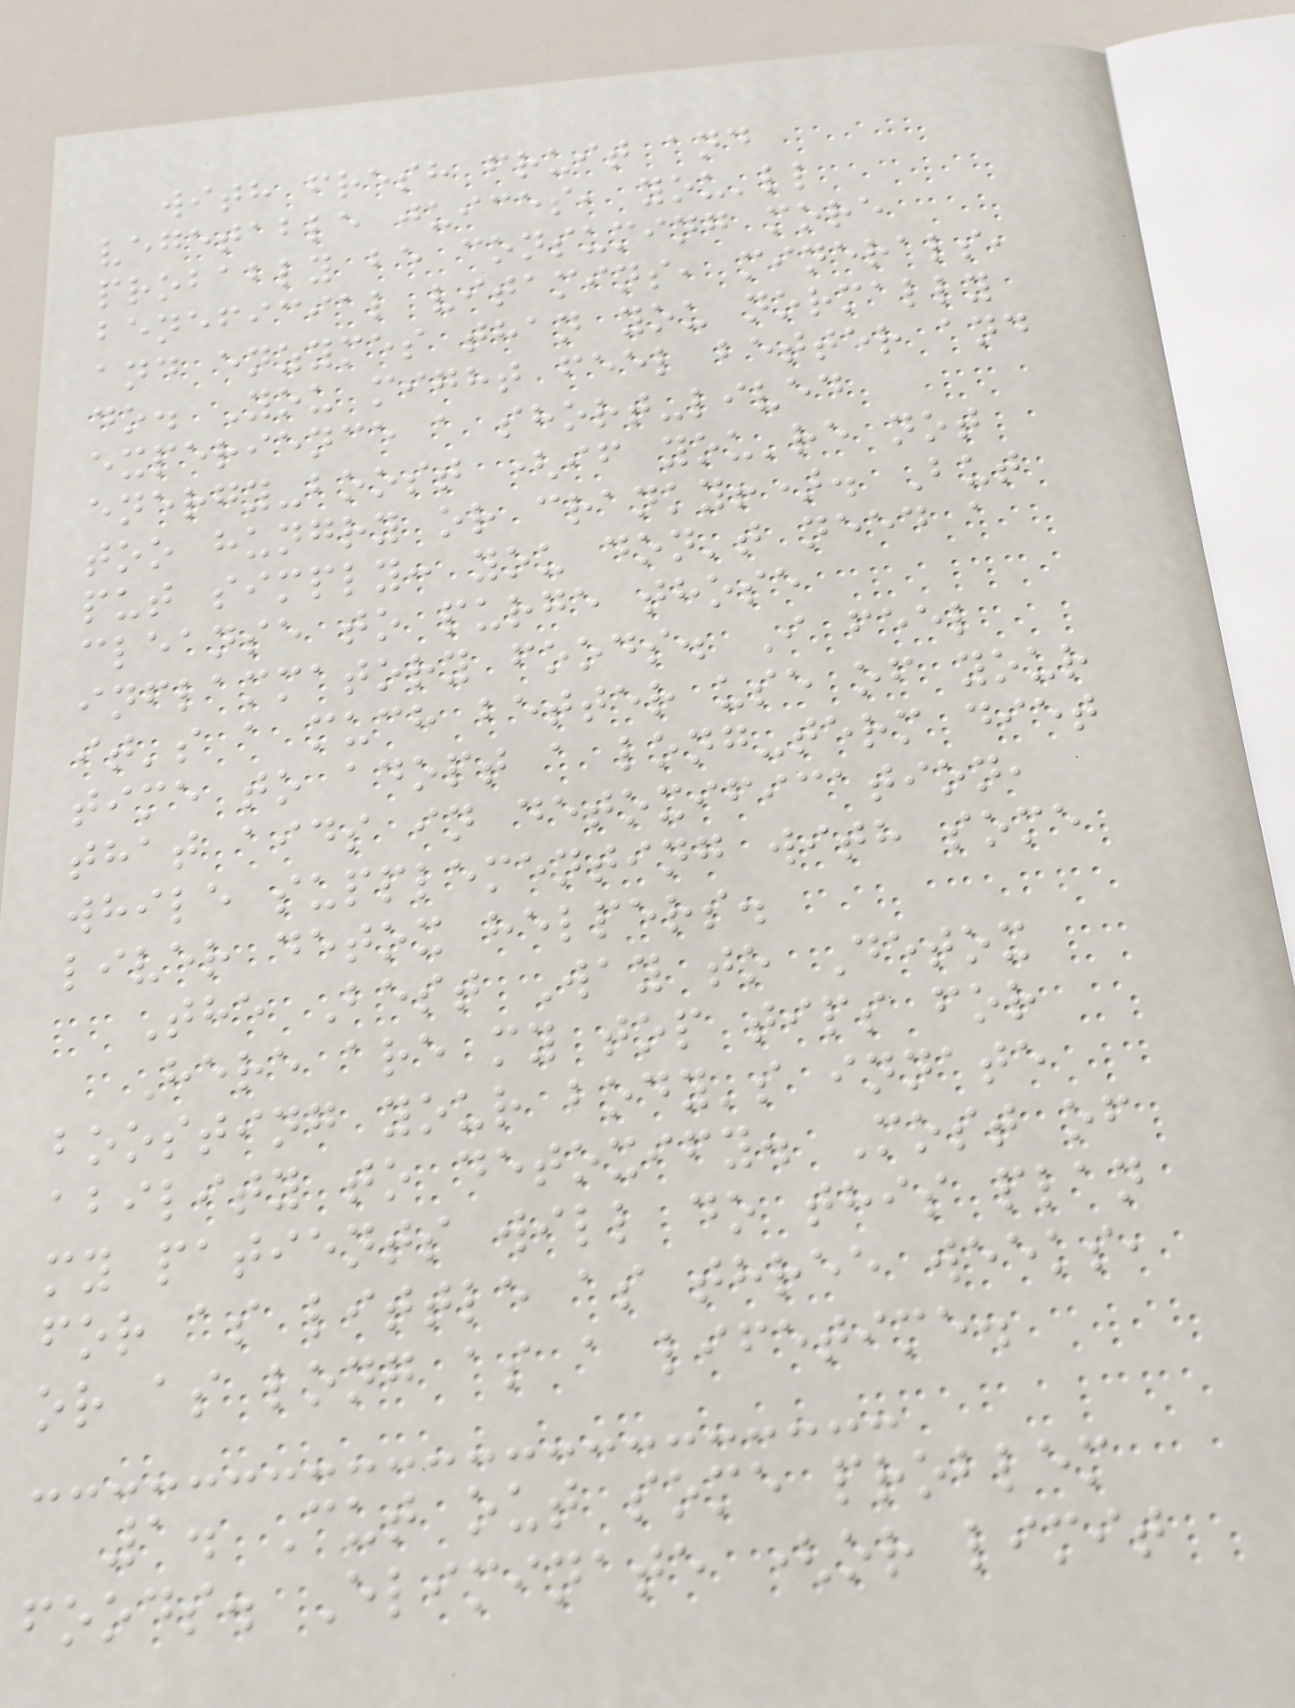with fresh fruit and
vegetable juices, you'll
probably be consuming more
beneficial vitamins, minerals,
and enzymes than you normally
do. You might feel better and
experience a short-lived
energy-boost (if you're not
too hungry or cranky!). But
put simply: you don't need a
cleanse to purge those
inflammatory foods. I feel
it's a much better use of your
time to adopt a long-term diet
that aids in detoxification,
while supplementing with some
liver detox helpers.
The Best Way to Detox
Here are my top tips for
boosting your body's innate
ability to detoxify. Most of
my patients will do this plan
for as little as three weeks,
or as long as a lifetime.
1. Cut out some problem
foods. Eliminate (or limit
